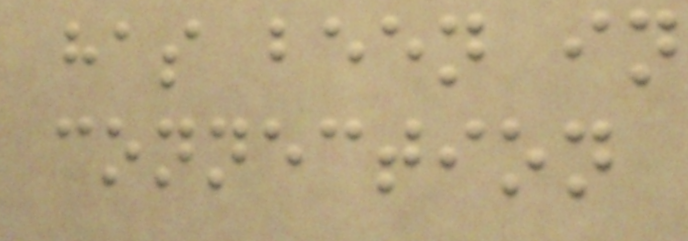has been in
connection
